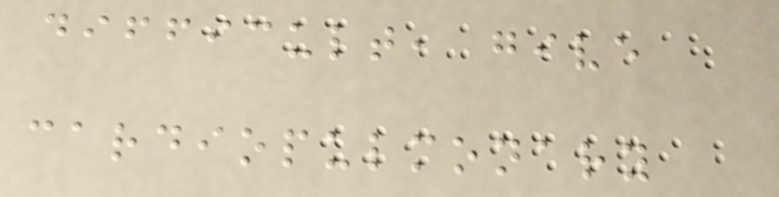difficult, give
cardiopulmonary
